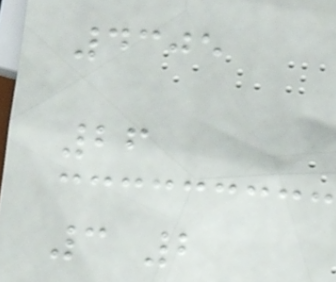4305
26
3 2
